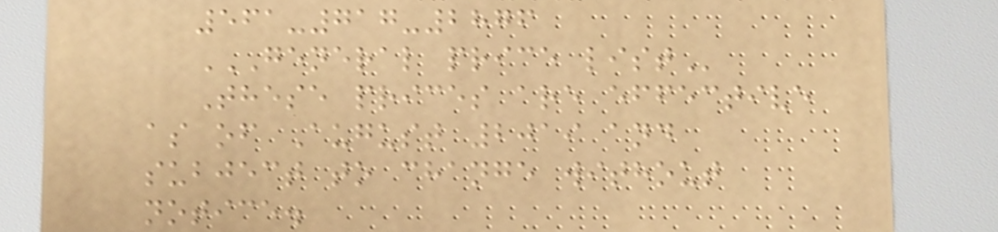561-717-2876
GENERAL PRICE LIST
These prices are effective
as of August 2019 and
subject to change without
notice.
